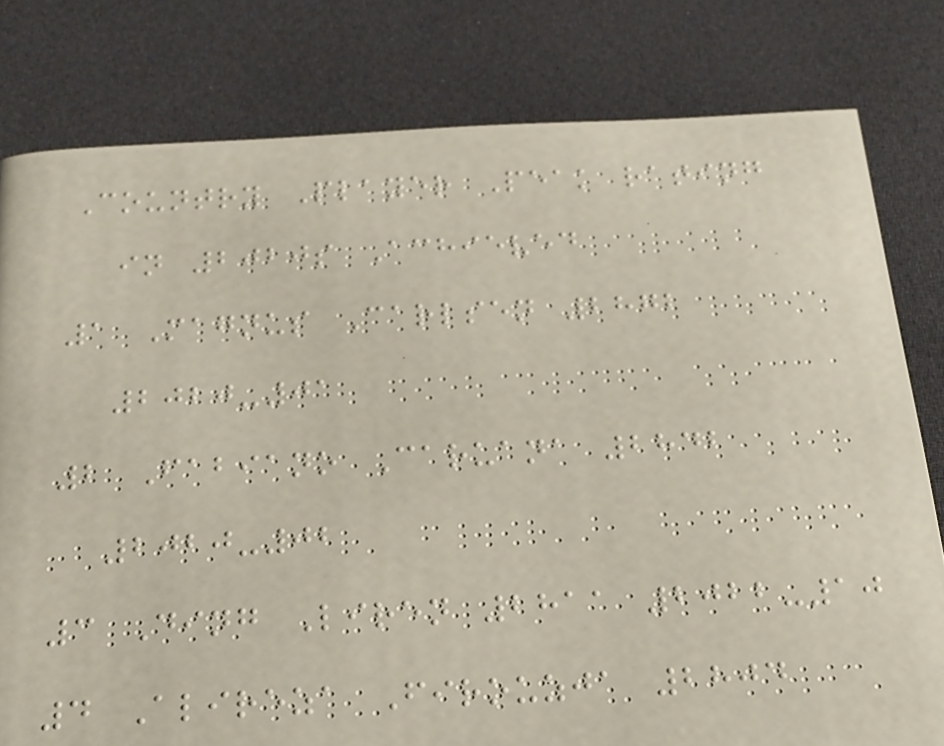Country Player Peak rating
in 2020s Achieved
1 Magnus Carlsen 2872
2020-01
2 Fabiano Caruana 2842
2020-02
3 Ding Liren 2811 2022-10
4 Alireza Firouzja 2804
